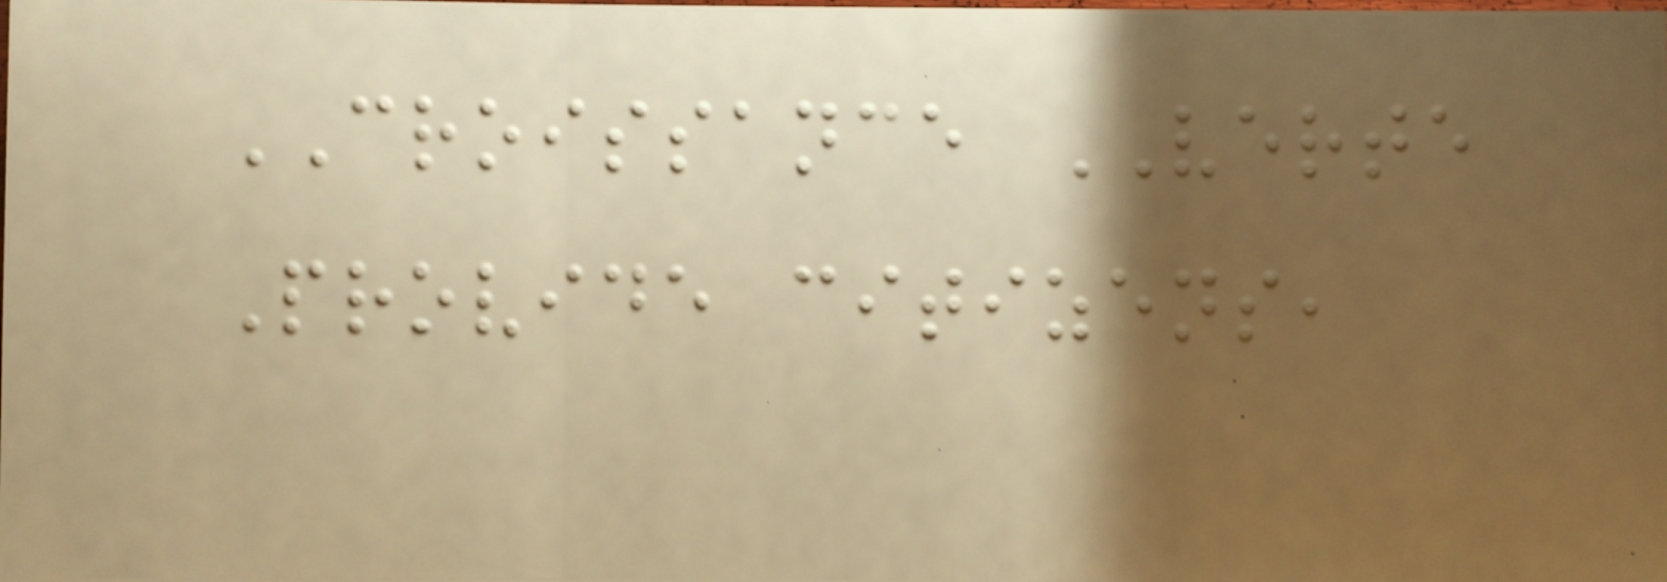CROISSANCE VERTE
Provide citizens,
